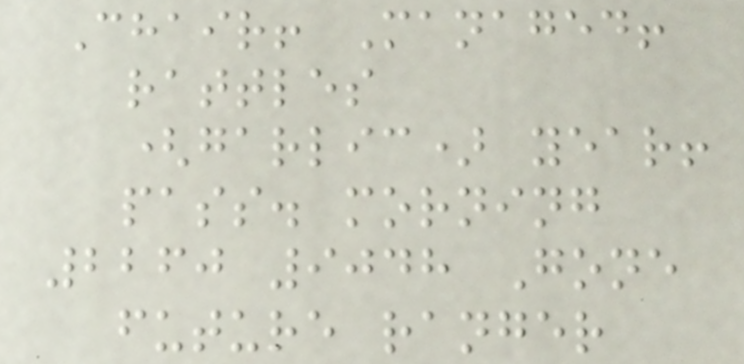Chair! Managed!
rattles
(garlic) year!
pass. morning
2260 9048 Gone
future ranger
